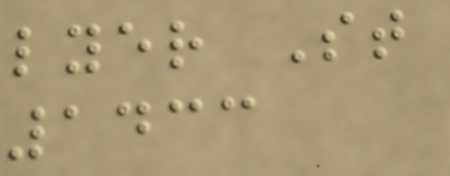lyer St
1433
